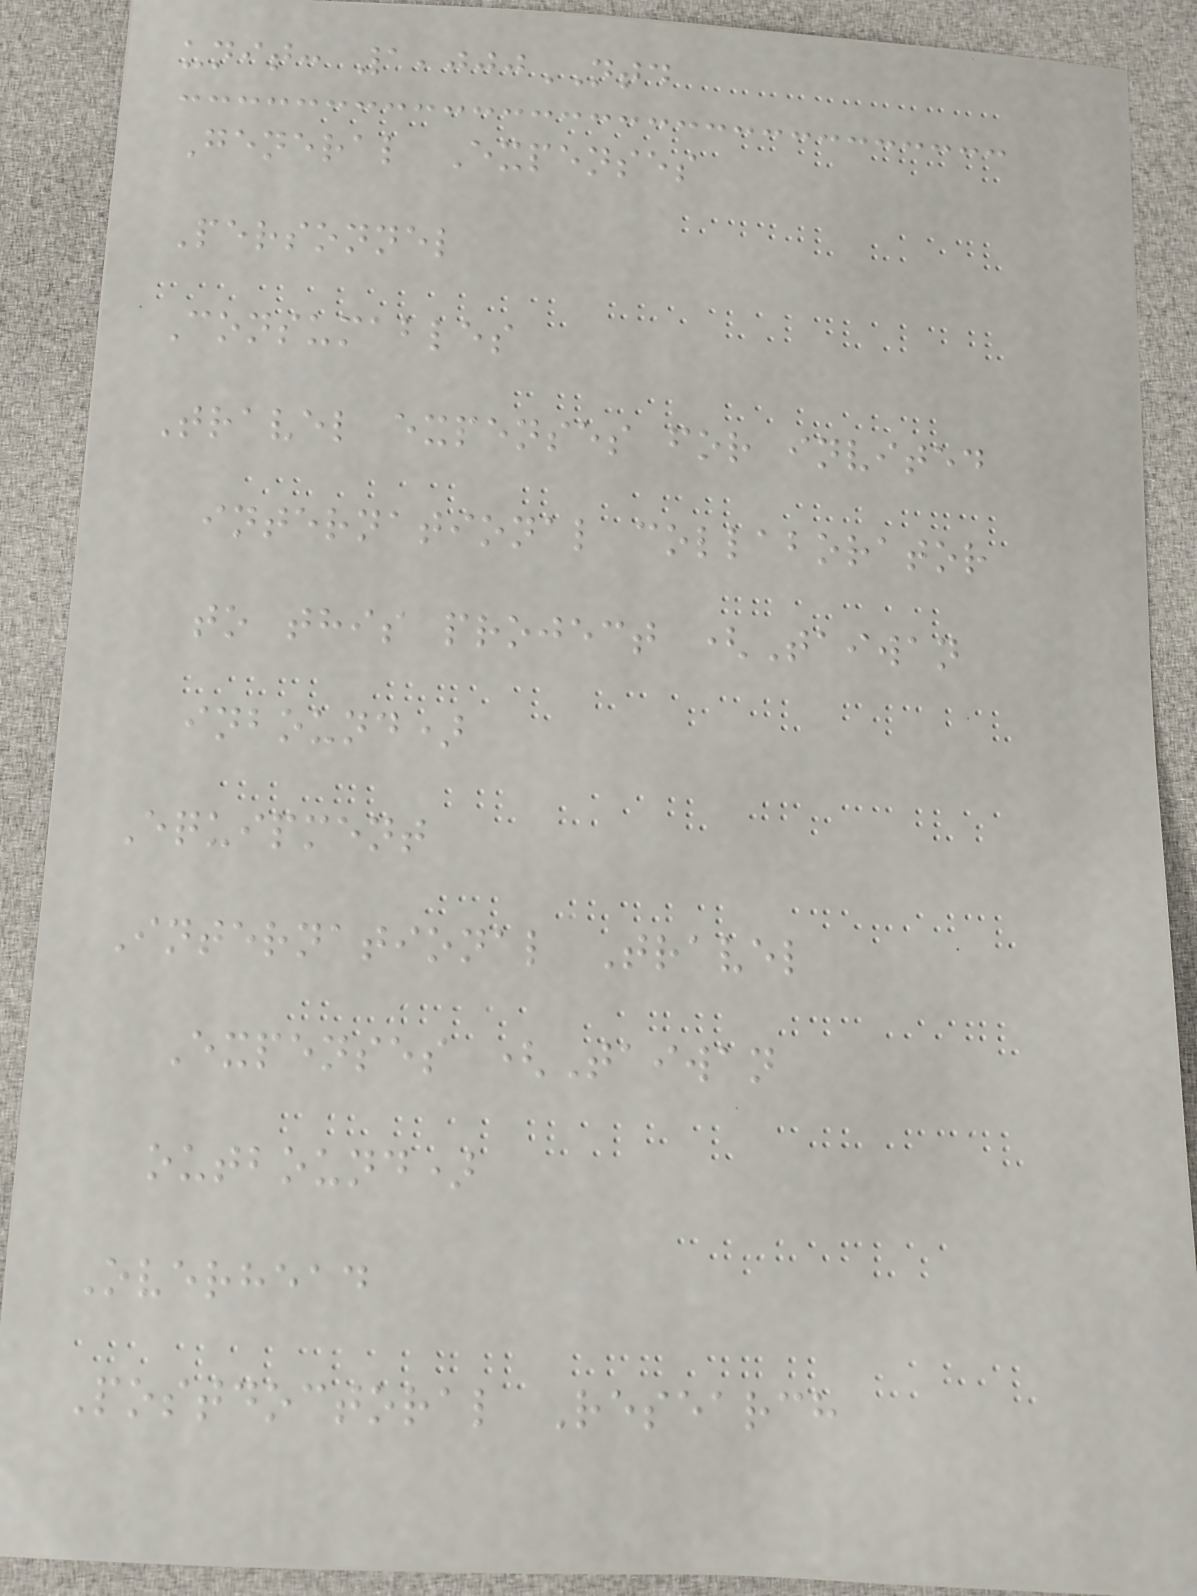unit: 1,000NTD
General Expenses
Personnel
Consumables
Travel expenses for invited
international collaborator
to this project (Taiwan
inbound)
Equipment
International Travel
Expenses (Taiwan
outbound)
Overhead
Postdoctoral Research
